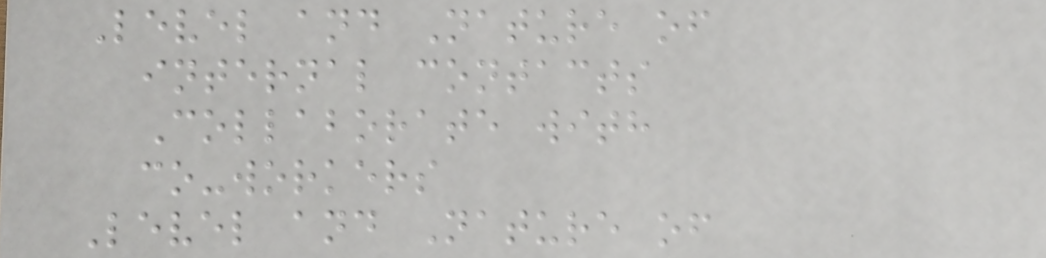Level and Nature of
internal contacts
Collaborate with
co-workers
Level and Nature of
